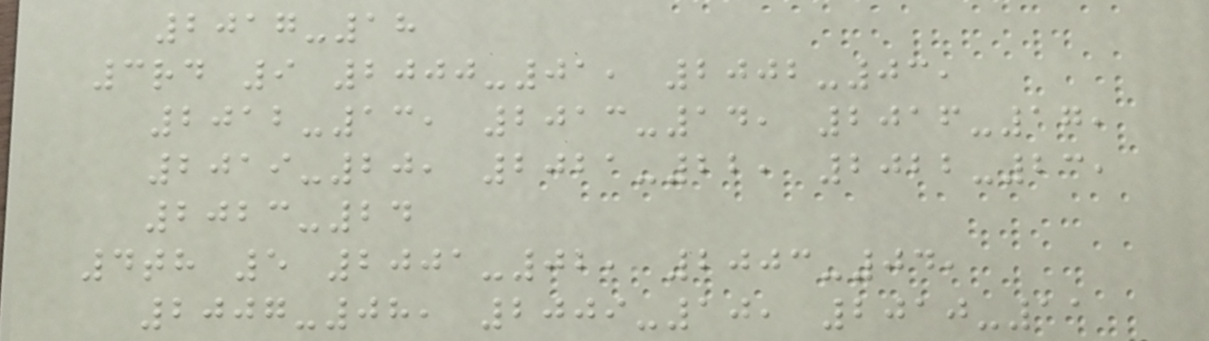2017-18
3rd 9 2000-01, 2002-03,
2012-13, 2013-14, 2016-17,
2019-20, 2021-22, 2022-23,
2023-24
4th 5 2001-02, 2003-04,
2007-08, 2009-10, 2010-11
